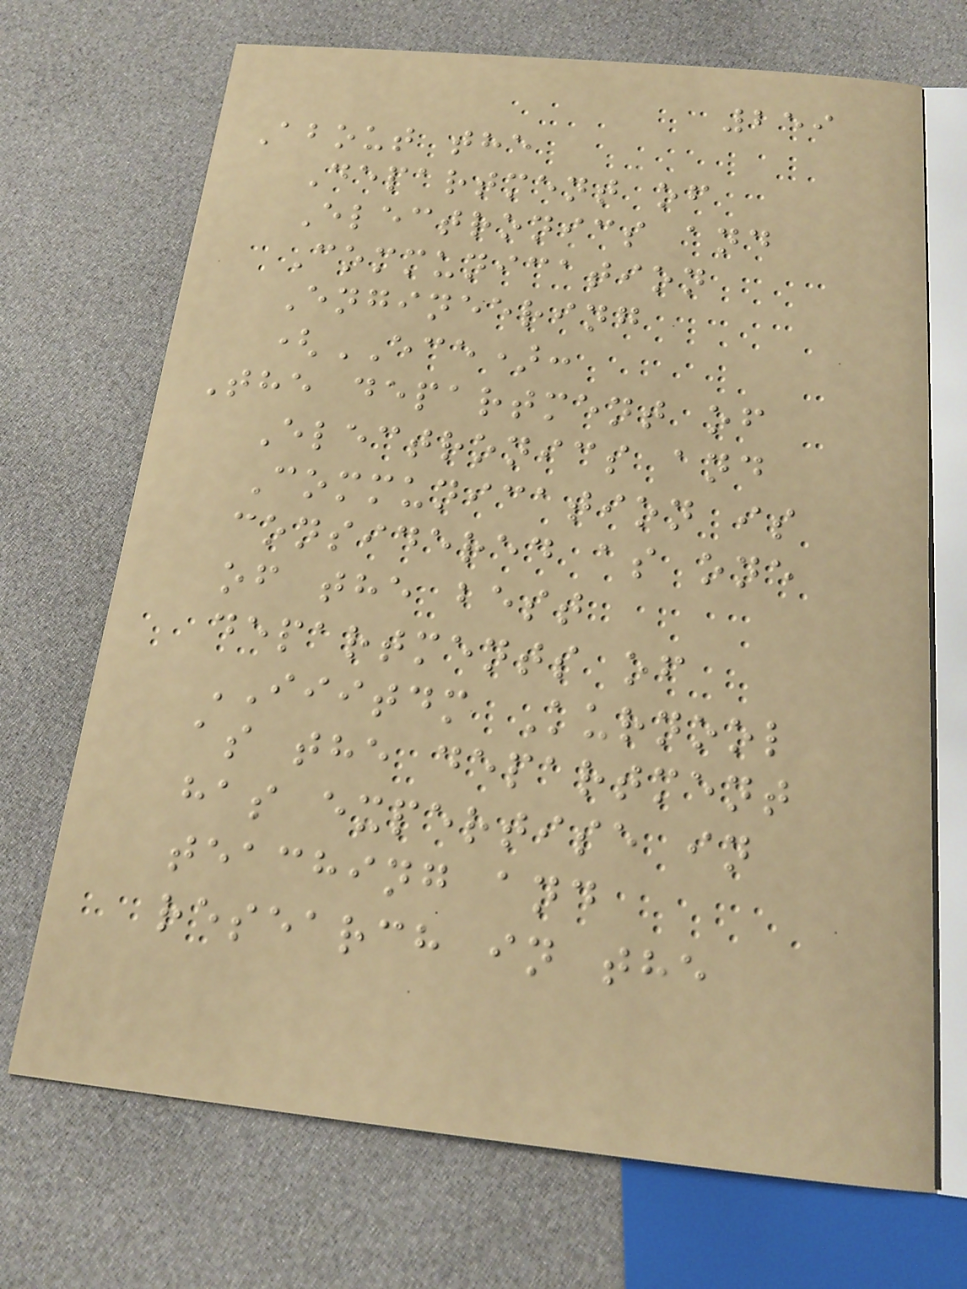259
About the
Department of
Electronics and
Communication
Engineering
(ECE):
The department of
Electronics and
Communication is
considered as one
of the best
departments of
IIITDM Kurnool
as the department
has expertise in
teaching and
research in the
